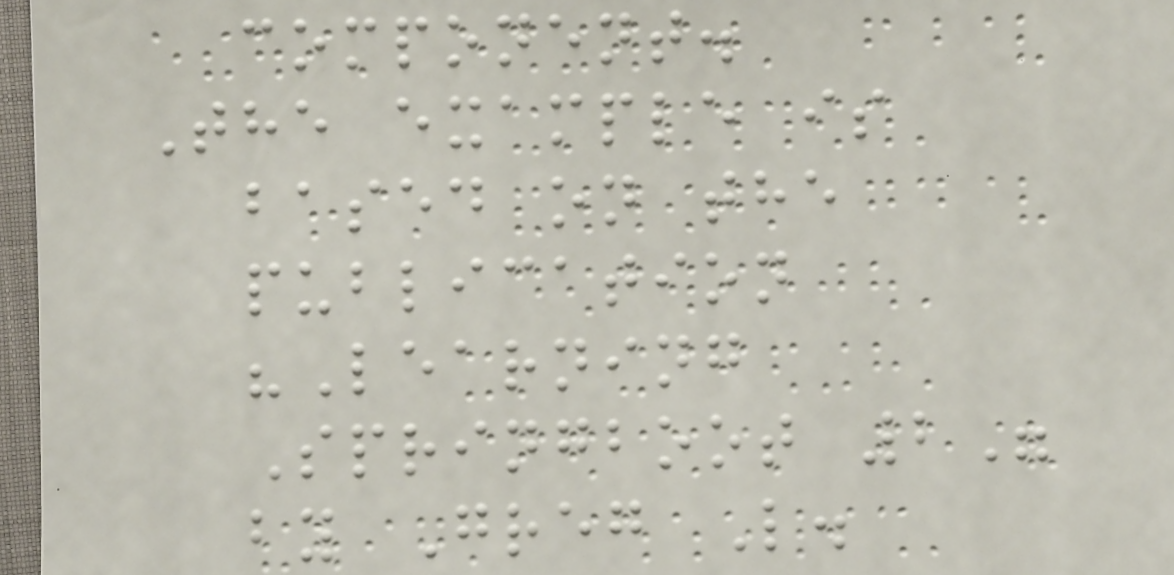component.
The example is
based on the
publication
"Learning
Springboot 2"
by Greg L.
